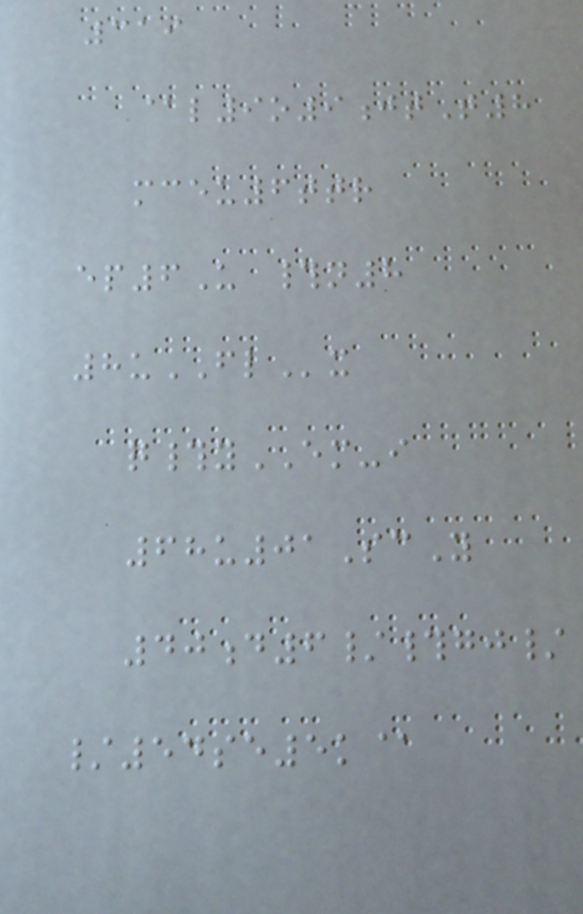319
@l9o9jtT8
mceu6ttr
ep6U #n8
8uFLx
q#yEM-i
68u01ScY
40d6/#gj/
/54se5k@
